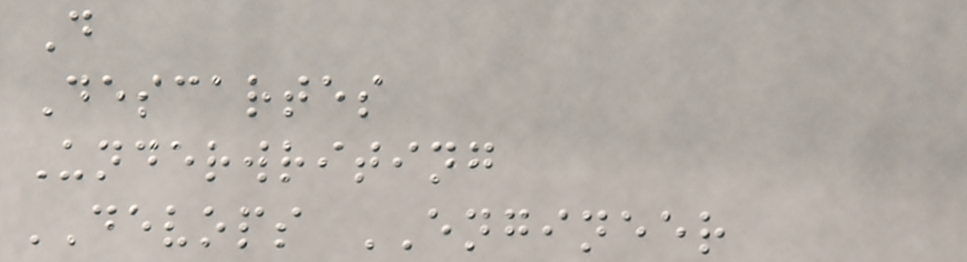D
Descartes
Underwriting
DEVOPS ENGINEER
